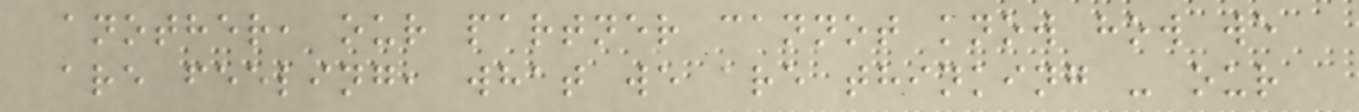another, our partner cannot know how we
are feeling, what we are thinking - our
